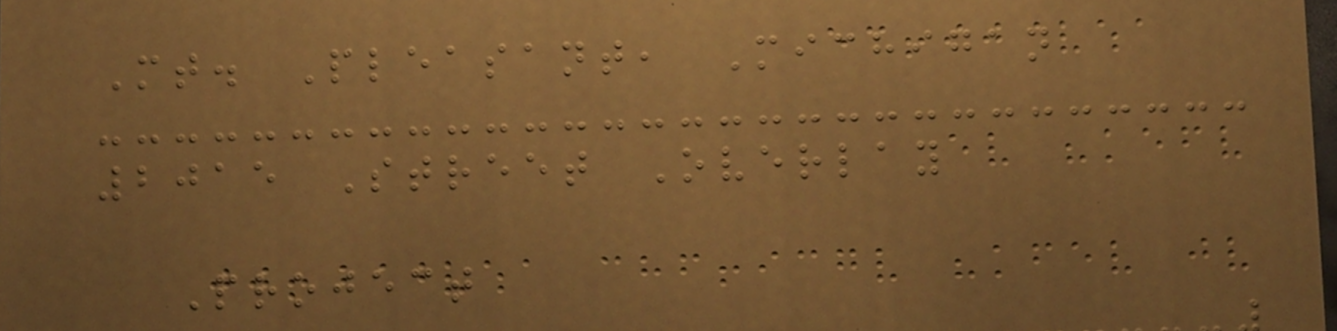Mt. Pleasant, Michigan
2015 Street Overlay
Project
